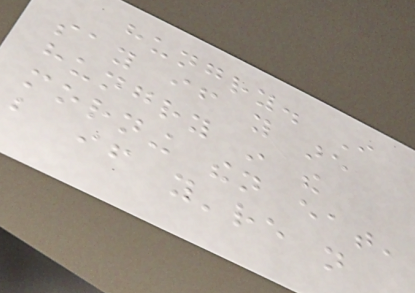hungry. I
say if you are
hungry in the
morning then eat,
but if you're not
